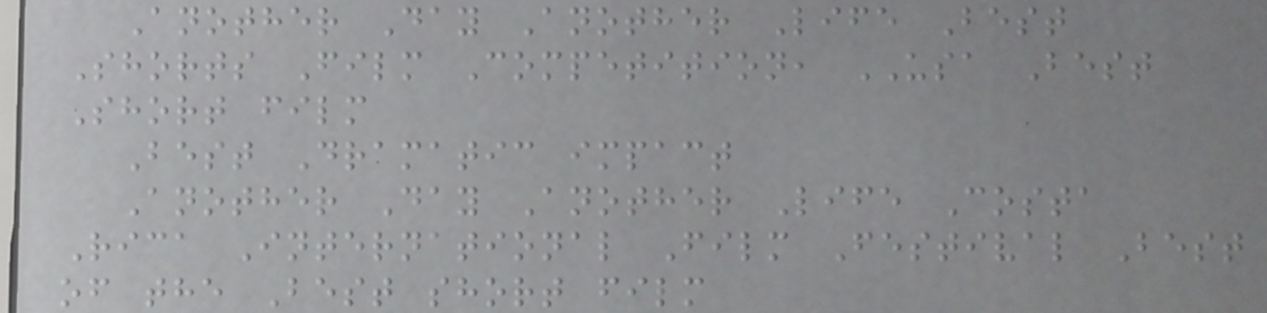Another Day Another Life Best
Shorts Film Competition, USA Best
Short film
Best Dramatic impact
Another Day Another Life Costa
Rica International Film Festival Best
of the Best short film
